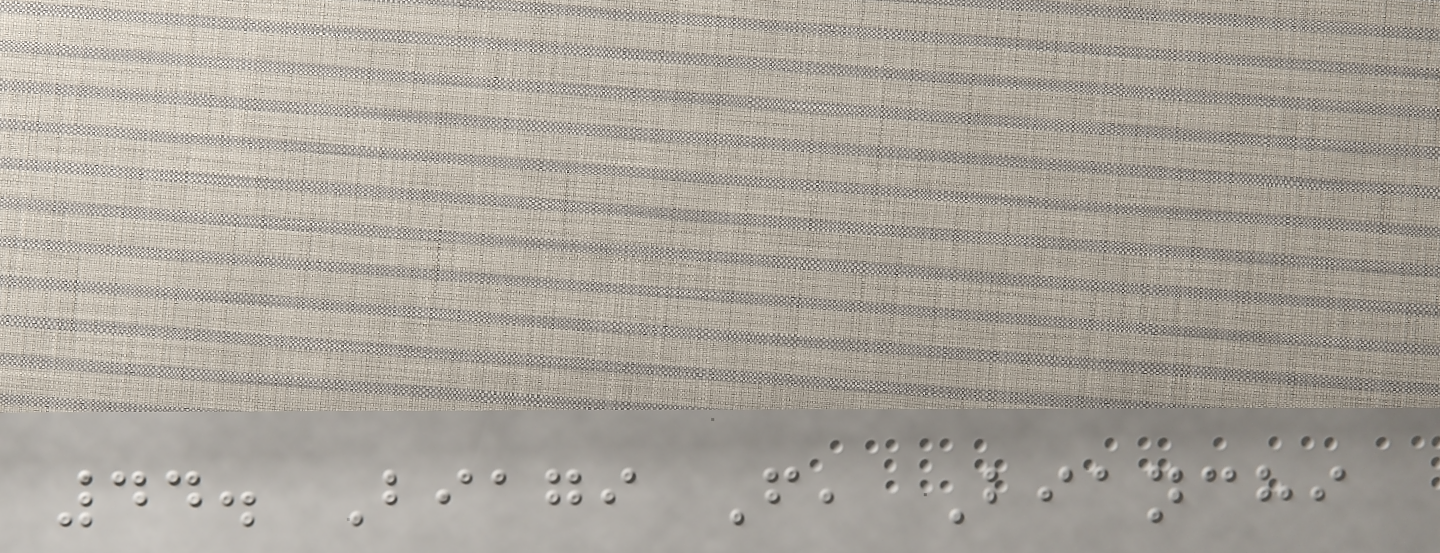44. Biagi F, Bianchi
